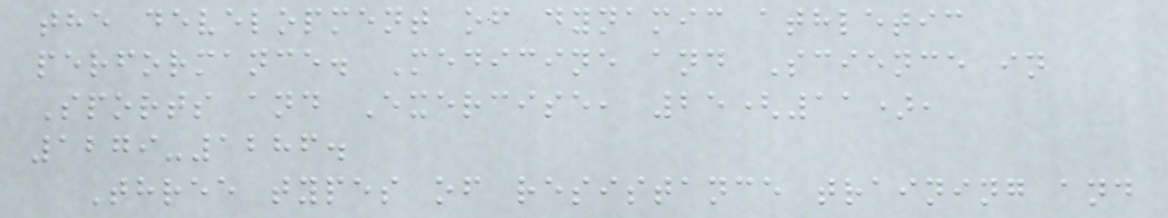the development of dynamic athletic
performance. Medicine and Science in
Sports and Exercise, 25(11),
1279-1286.
Three types of resistance training and
